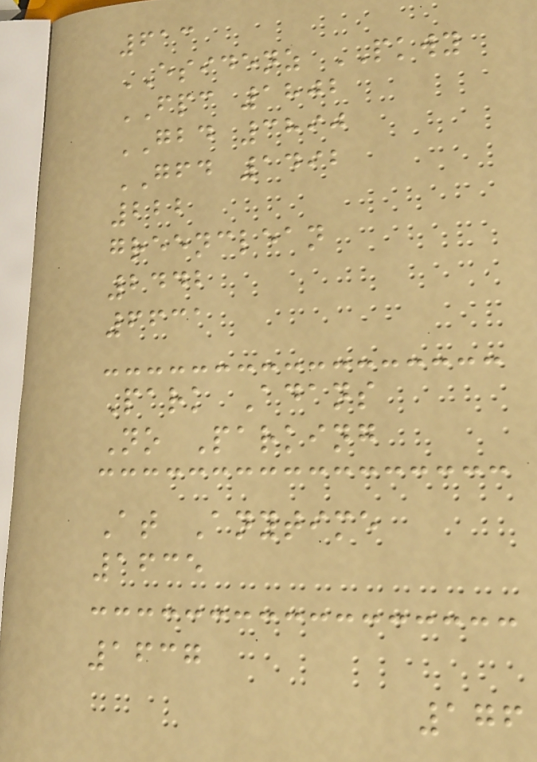613
ESIDENZ PKWY
FPC 1802
GBD 3890
GFD 1492
222
greenclean
2442
6631
Park Adans
No Parking
At Anytime
1635
1637
176
